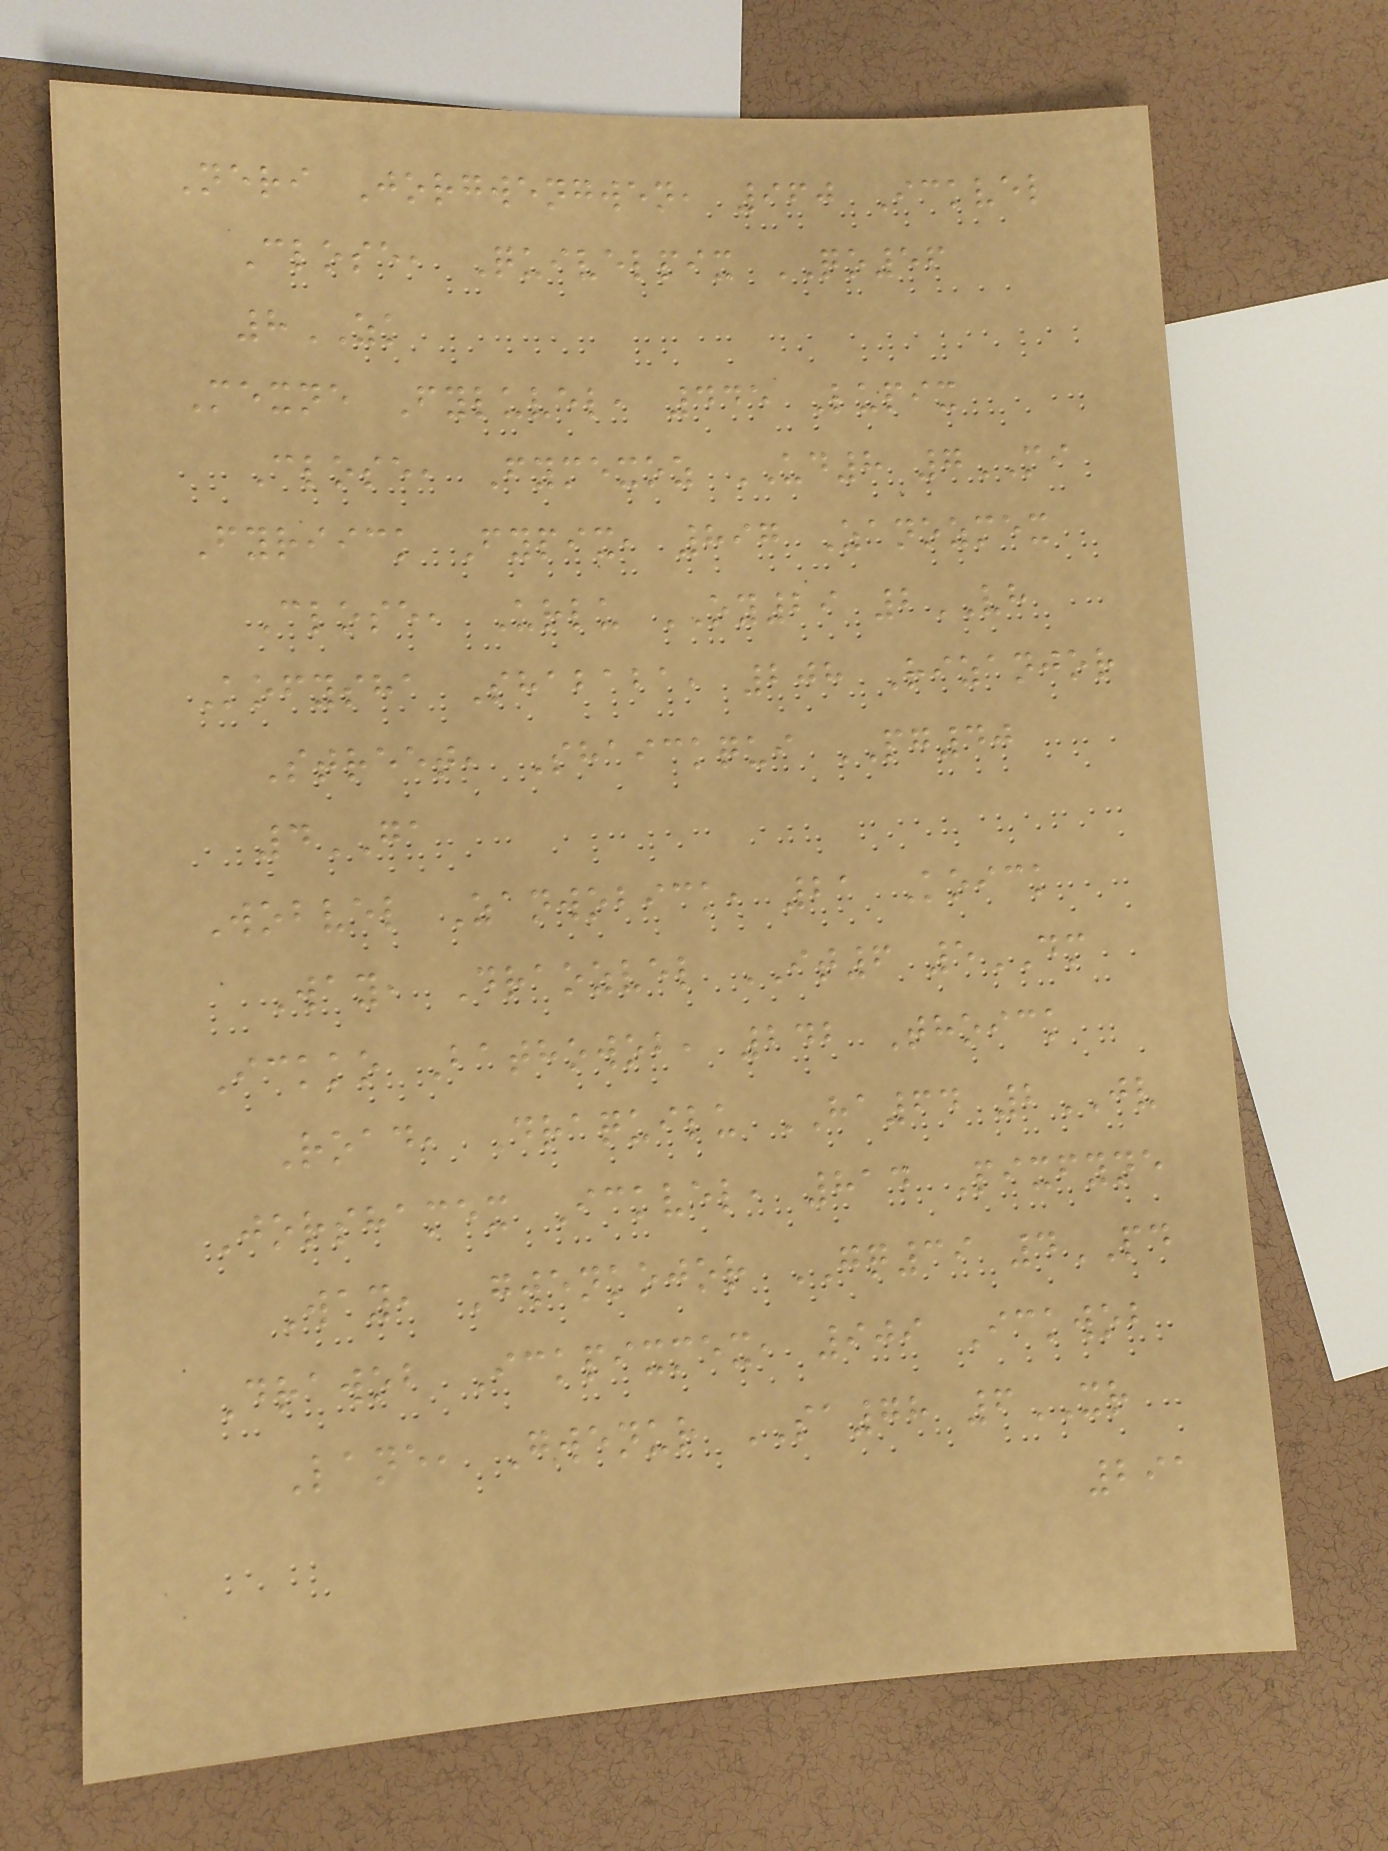Neri Jorgwengwen, 960 Ickvel
Close, Quivelpix QO56
8ZK
Mexne Fyluvel, 445 Lupix
Close, Fymexoz UD8 7MI
Fyriick Fypix, 897 Zanozmex
Close, Urlu OY29 2VH
Kofysha Shababa, 208 Rizanjor
Street, Shaickqui PG40
4GA
Wobvel Zanwobick, 21 Koick
Way, Draozvel IT6 5DM
Ickko Bathowob, 242 Thoick
Road, Draquilu HA64 2JV
Jorshamex Ickvel, 814 Pixfyne
Way, Gwenkojor GQ39 4PD
Drawob Ickpixmex, 909 Ickwob
Lane, Gwenur SA78 6XR
291
